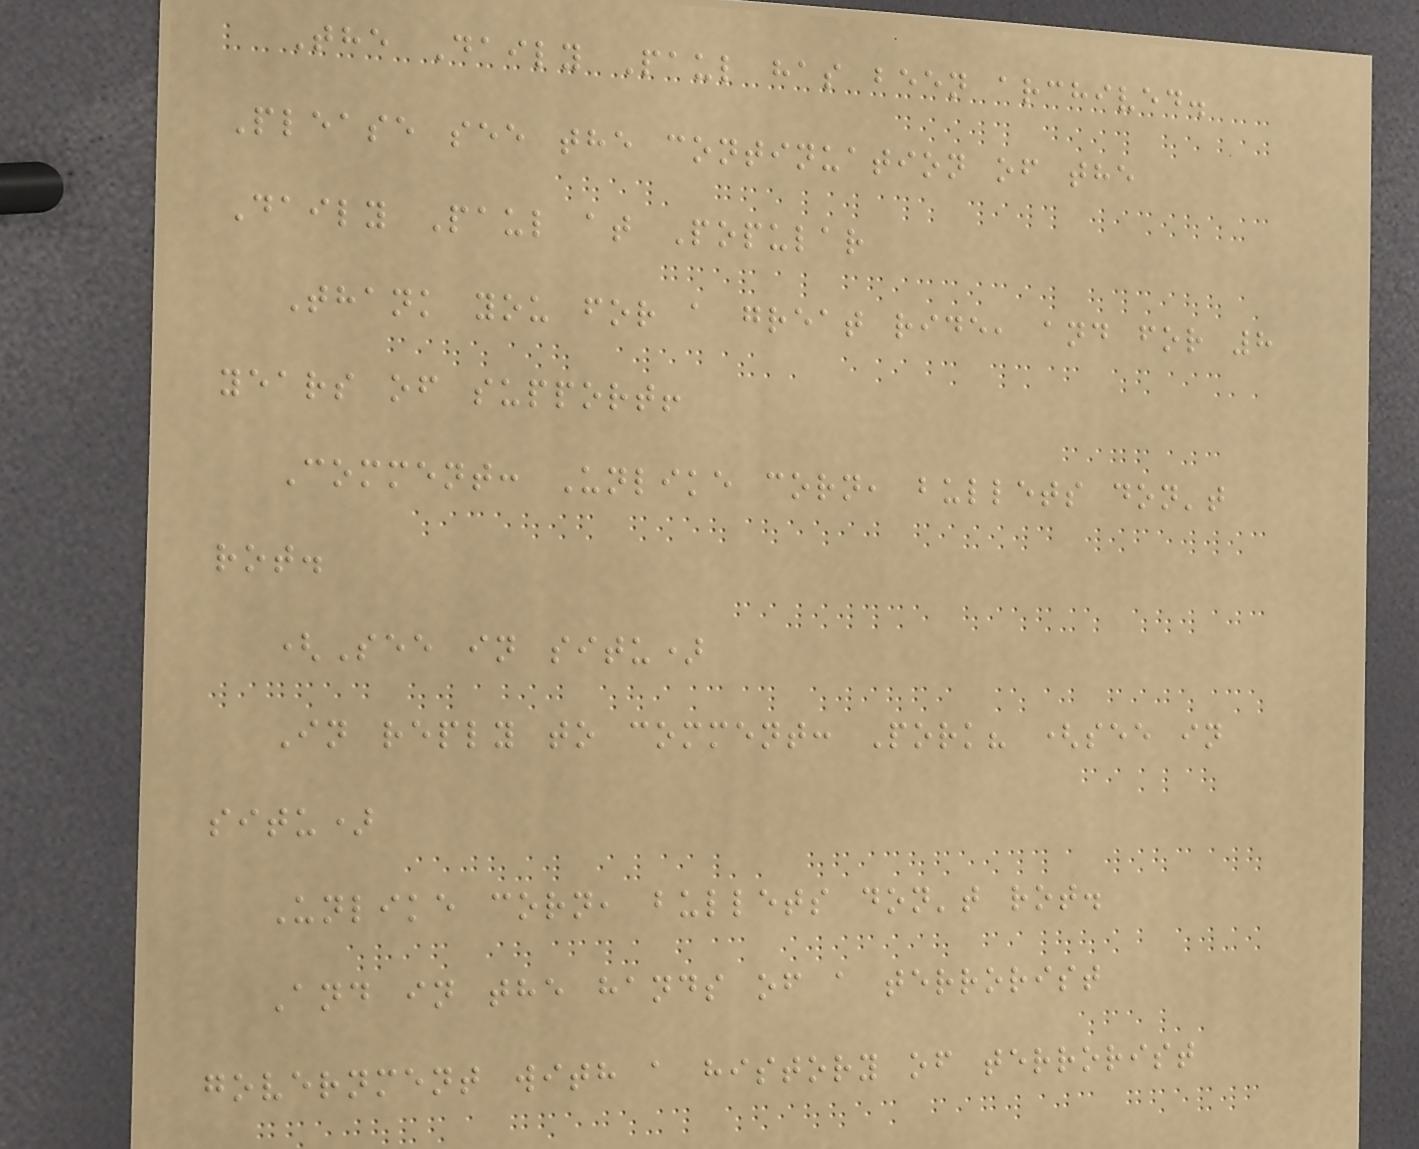The Daily Paul has been archived.
Please see the continuation of the
Daily Paul at Popular
Thank you for a great ride, and for 8
years of support!
Comment: Unlike corn, bullets don't
rot.
(See in situ)
In reply to comment: Pork? (see in
situ)
Unlike corn, bullets don't rot.
And in the hands of a terrorist
government with a history of terrorist
